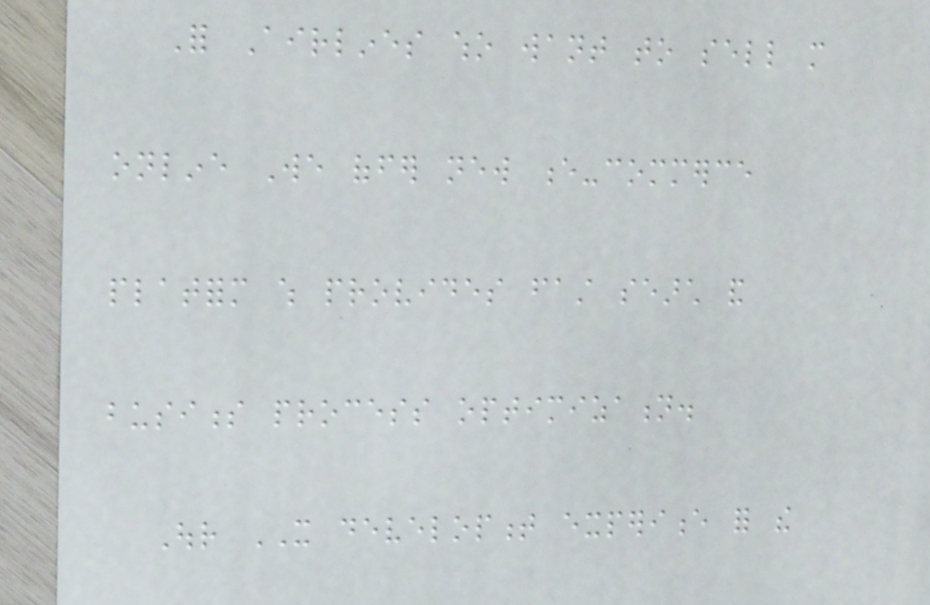For Airlines who want to sell more
online We offer new e-commerce
platform which provides fast search and
business process optimization.
Our IT development experience for the
